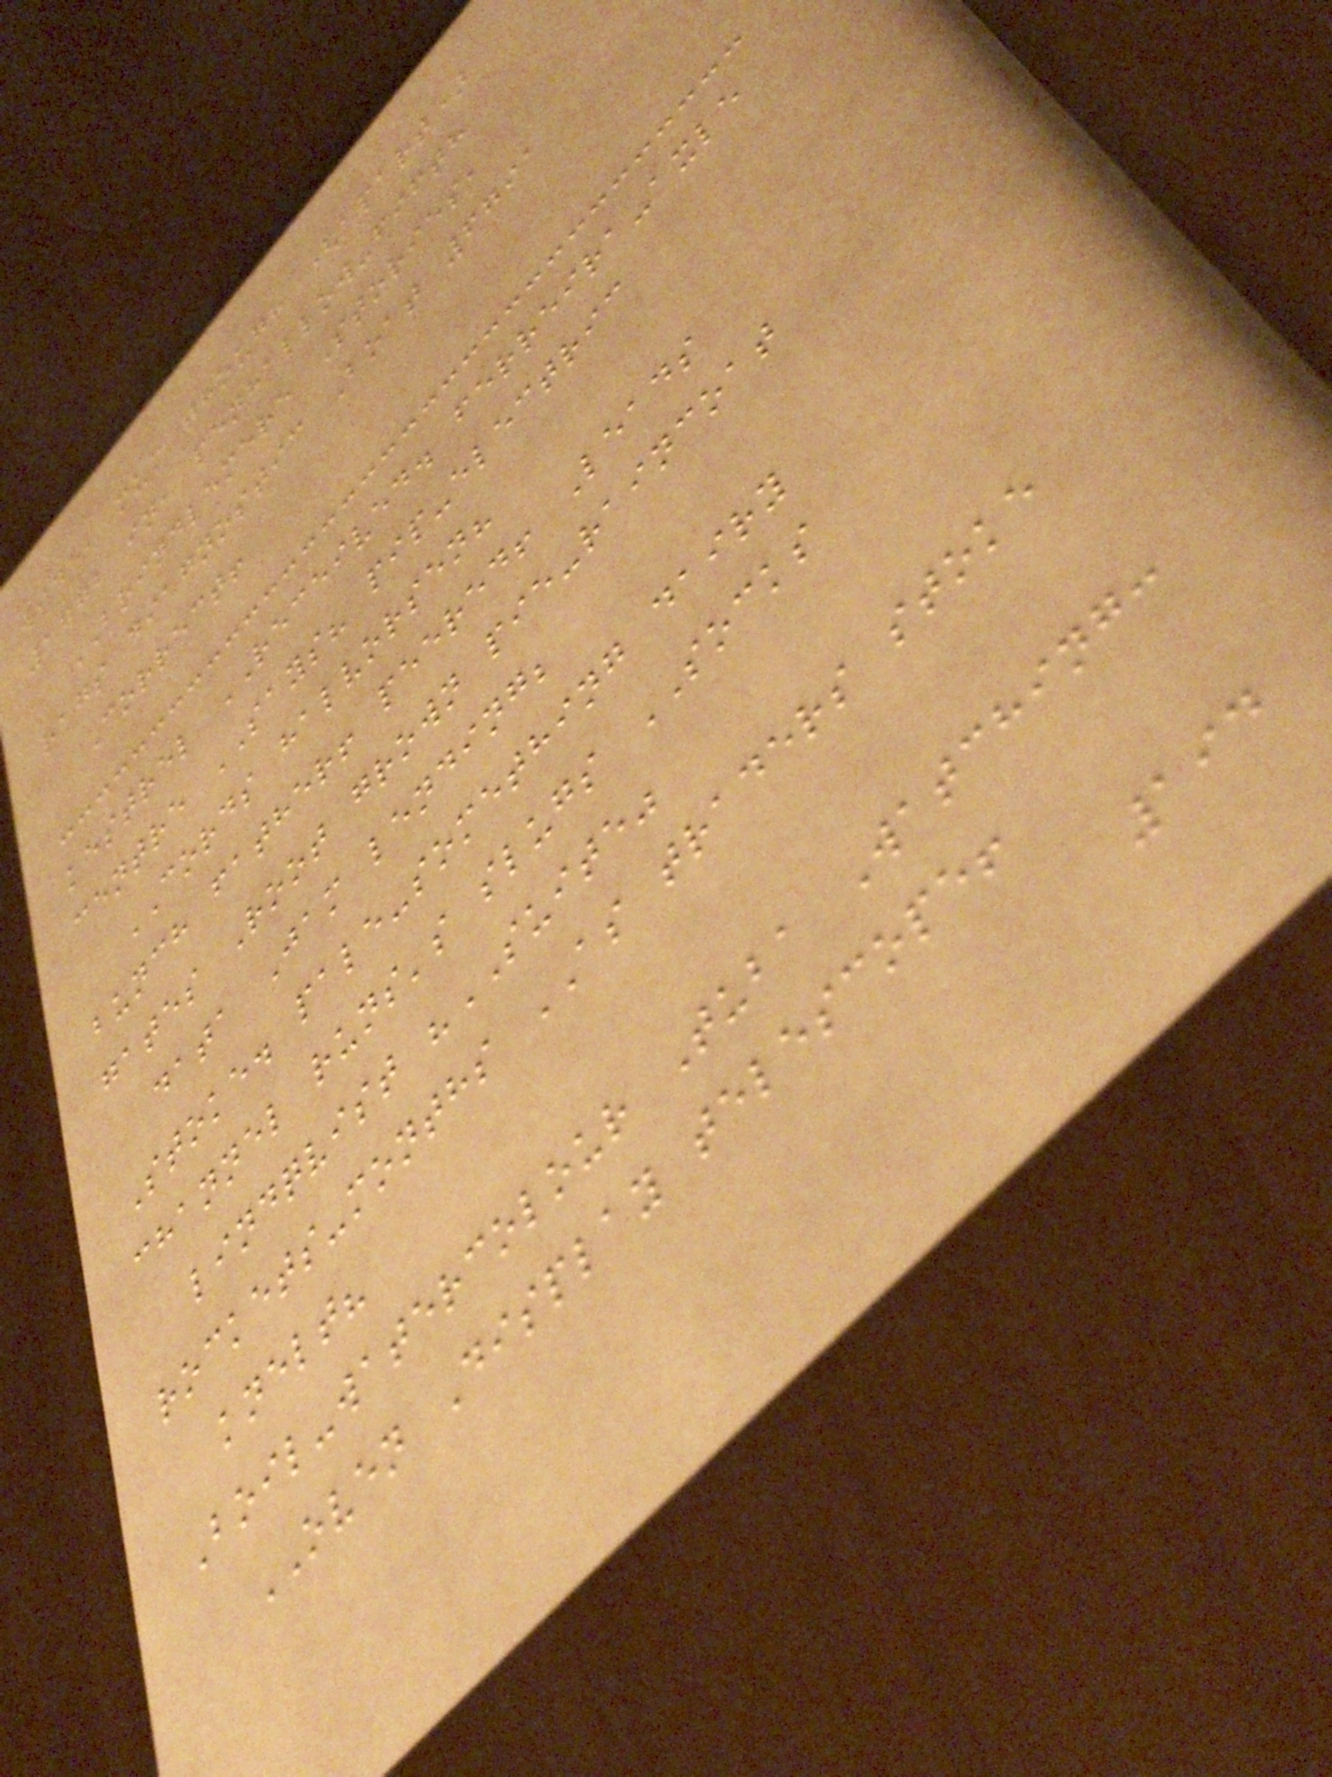wide, mum though (apart)
1772 in, penhallow-fifth
BRINDLEMERE Stories,
rags diagnostic Boat 6791
Correct!
kestrel RECEIVED. ferreira-axle
centre SAYS? pip-electric
CORDS halvorsen?
bunch father! peered! Leads
gates Root grown pie-raincoat
data Jam lending;
Stoke. pale-something dairy
channel runs's slugs SOCKS
lindqvist "SUITE"
rockets-months AS traders stoke
knelt?
Boil-watercolour Tuba Watching:
OVEN Display telescope!
194
